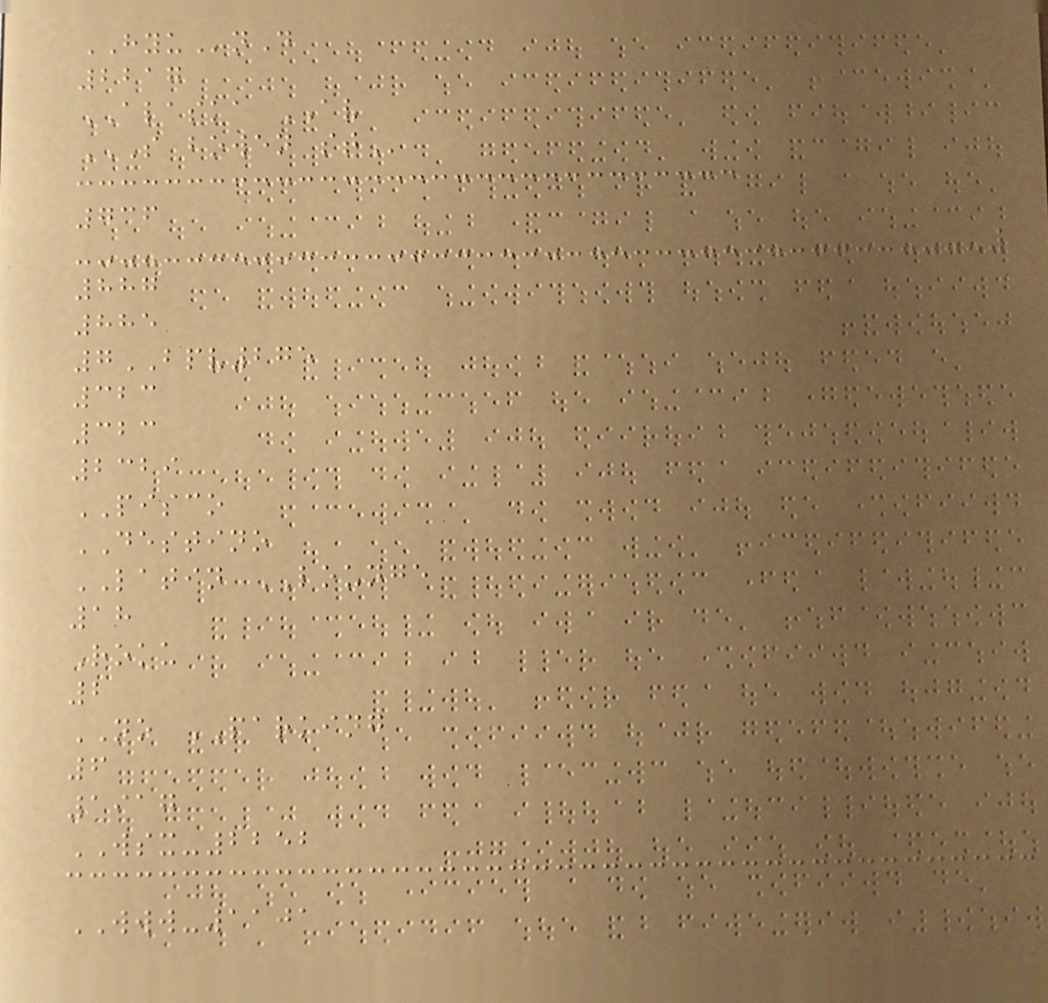HYUnD
2217
ALASKA AV
S BOWEN ST
736
887
885
7BPV275
323
323
2329
PISCO
DESTINO
LATIN LOUNGE
18
Roku
2
NO PARKING
6
1917
WSX-2252
WWW-1101
